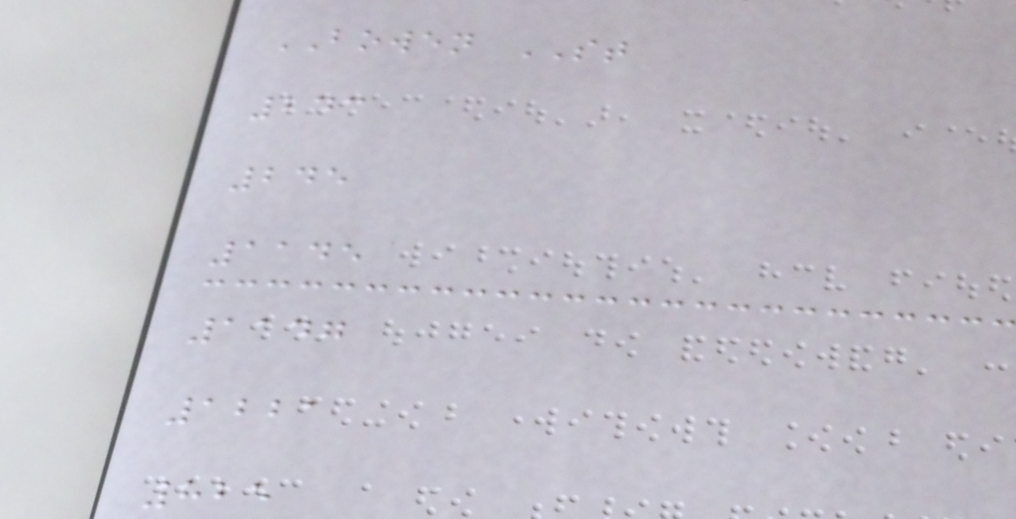BOWEN ST
243
245
1145
1147
1221
825
